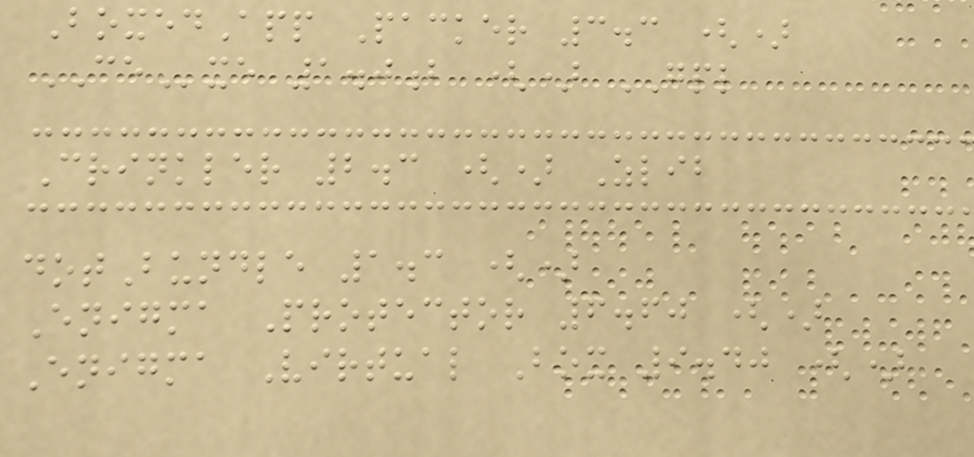BoxedApp Packer 3.3 ()
CExe 1.0b () GPL
Crinkler 2.3 () Zlib
dotBundle 1.3 ()
Enigma Protector 6.60 ()
Enigma Virtual Box 9.40 ()
